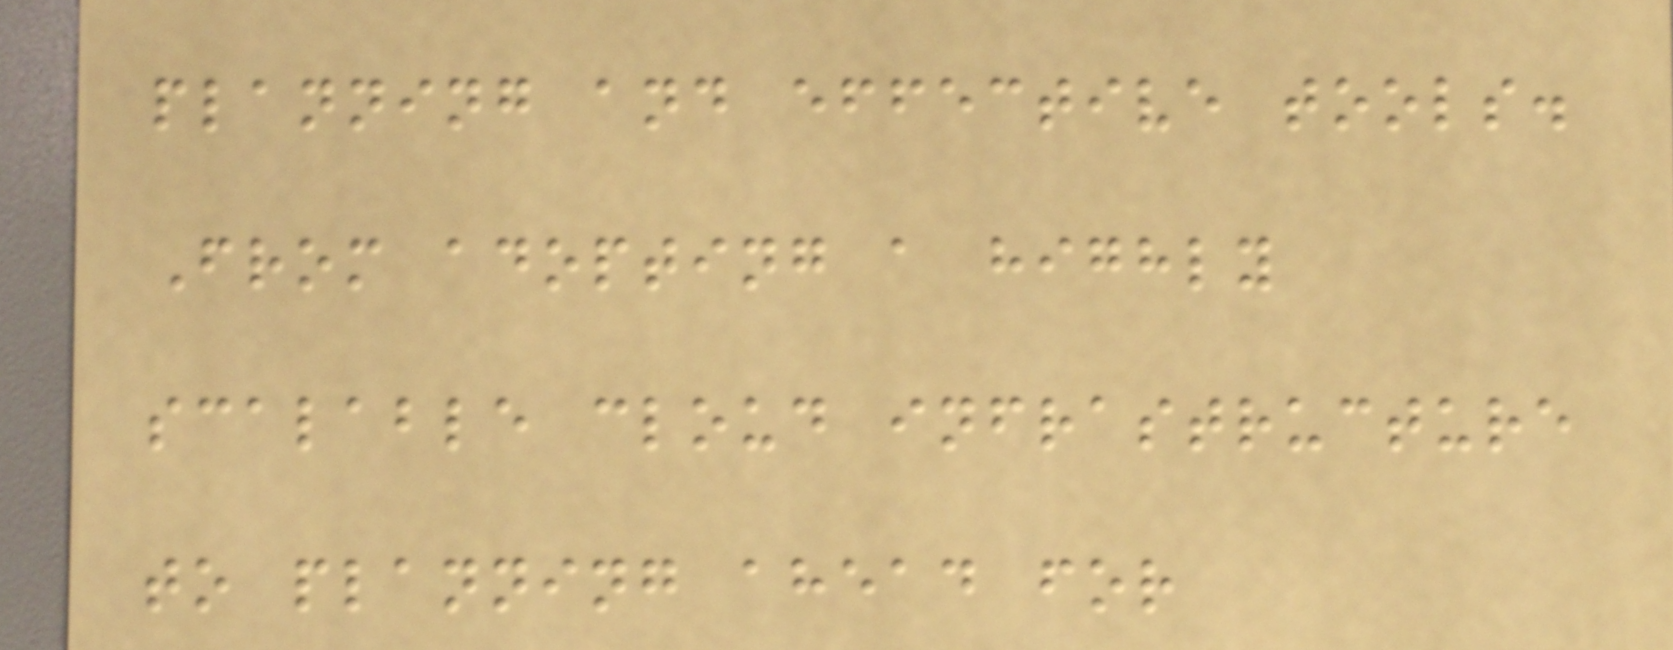planning and effective tools.
From adopting a highly
scalable cloud infrastructure
to planning ahead for
